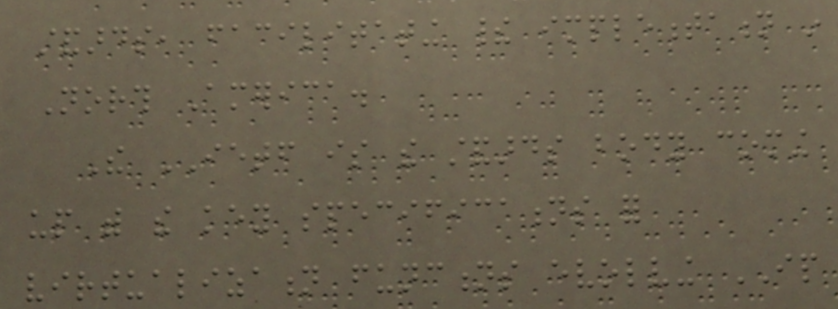standards, facilitating their implementation in
North America.
The IETF is the standards body coming
up with the key specifications for
virtualization functions evolving IP
